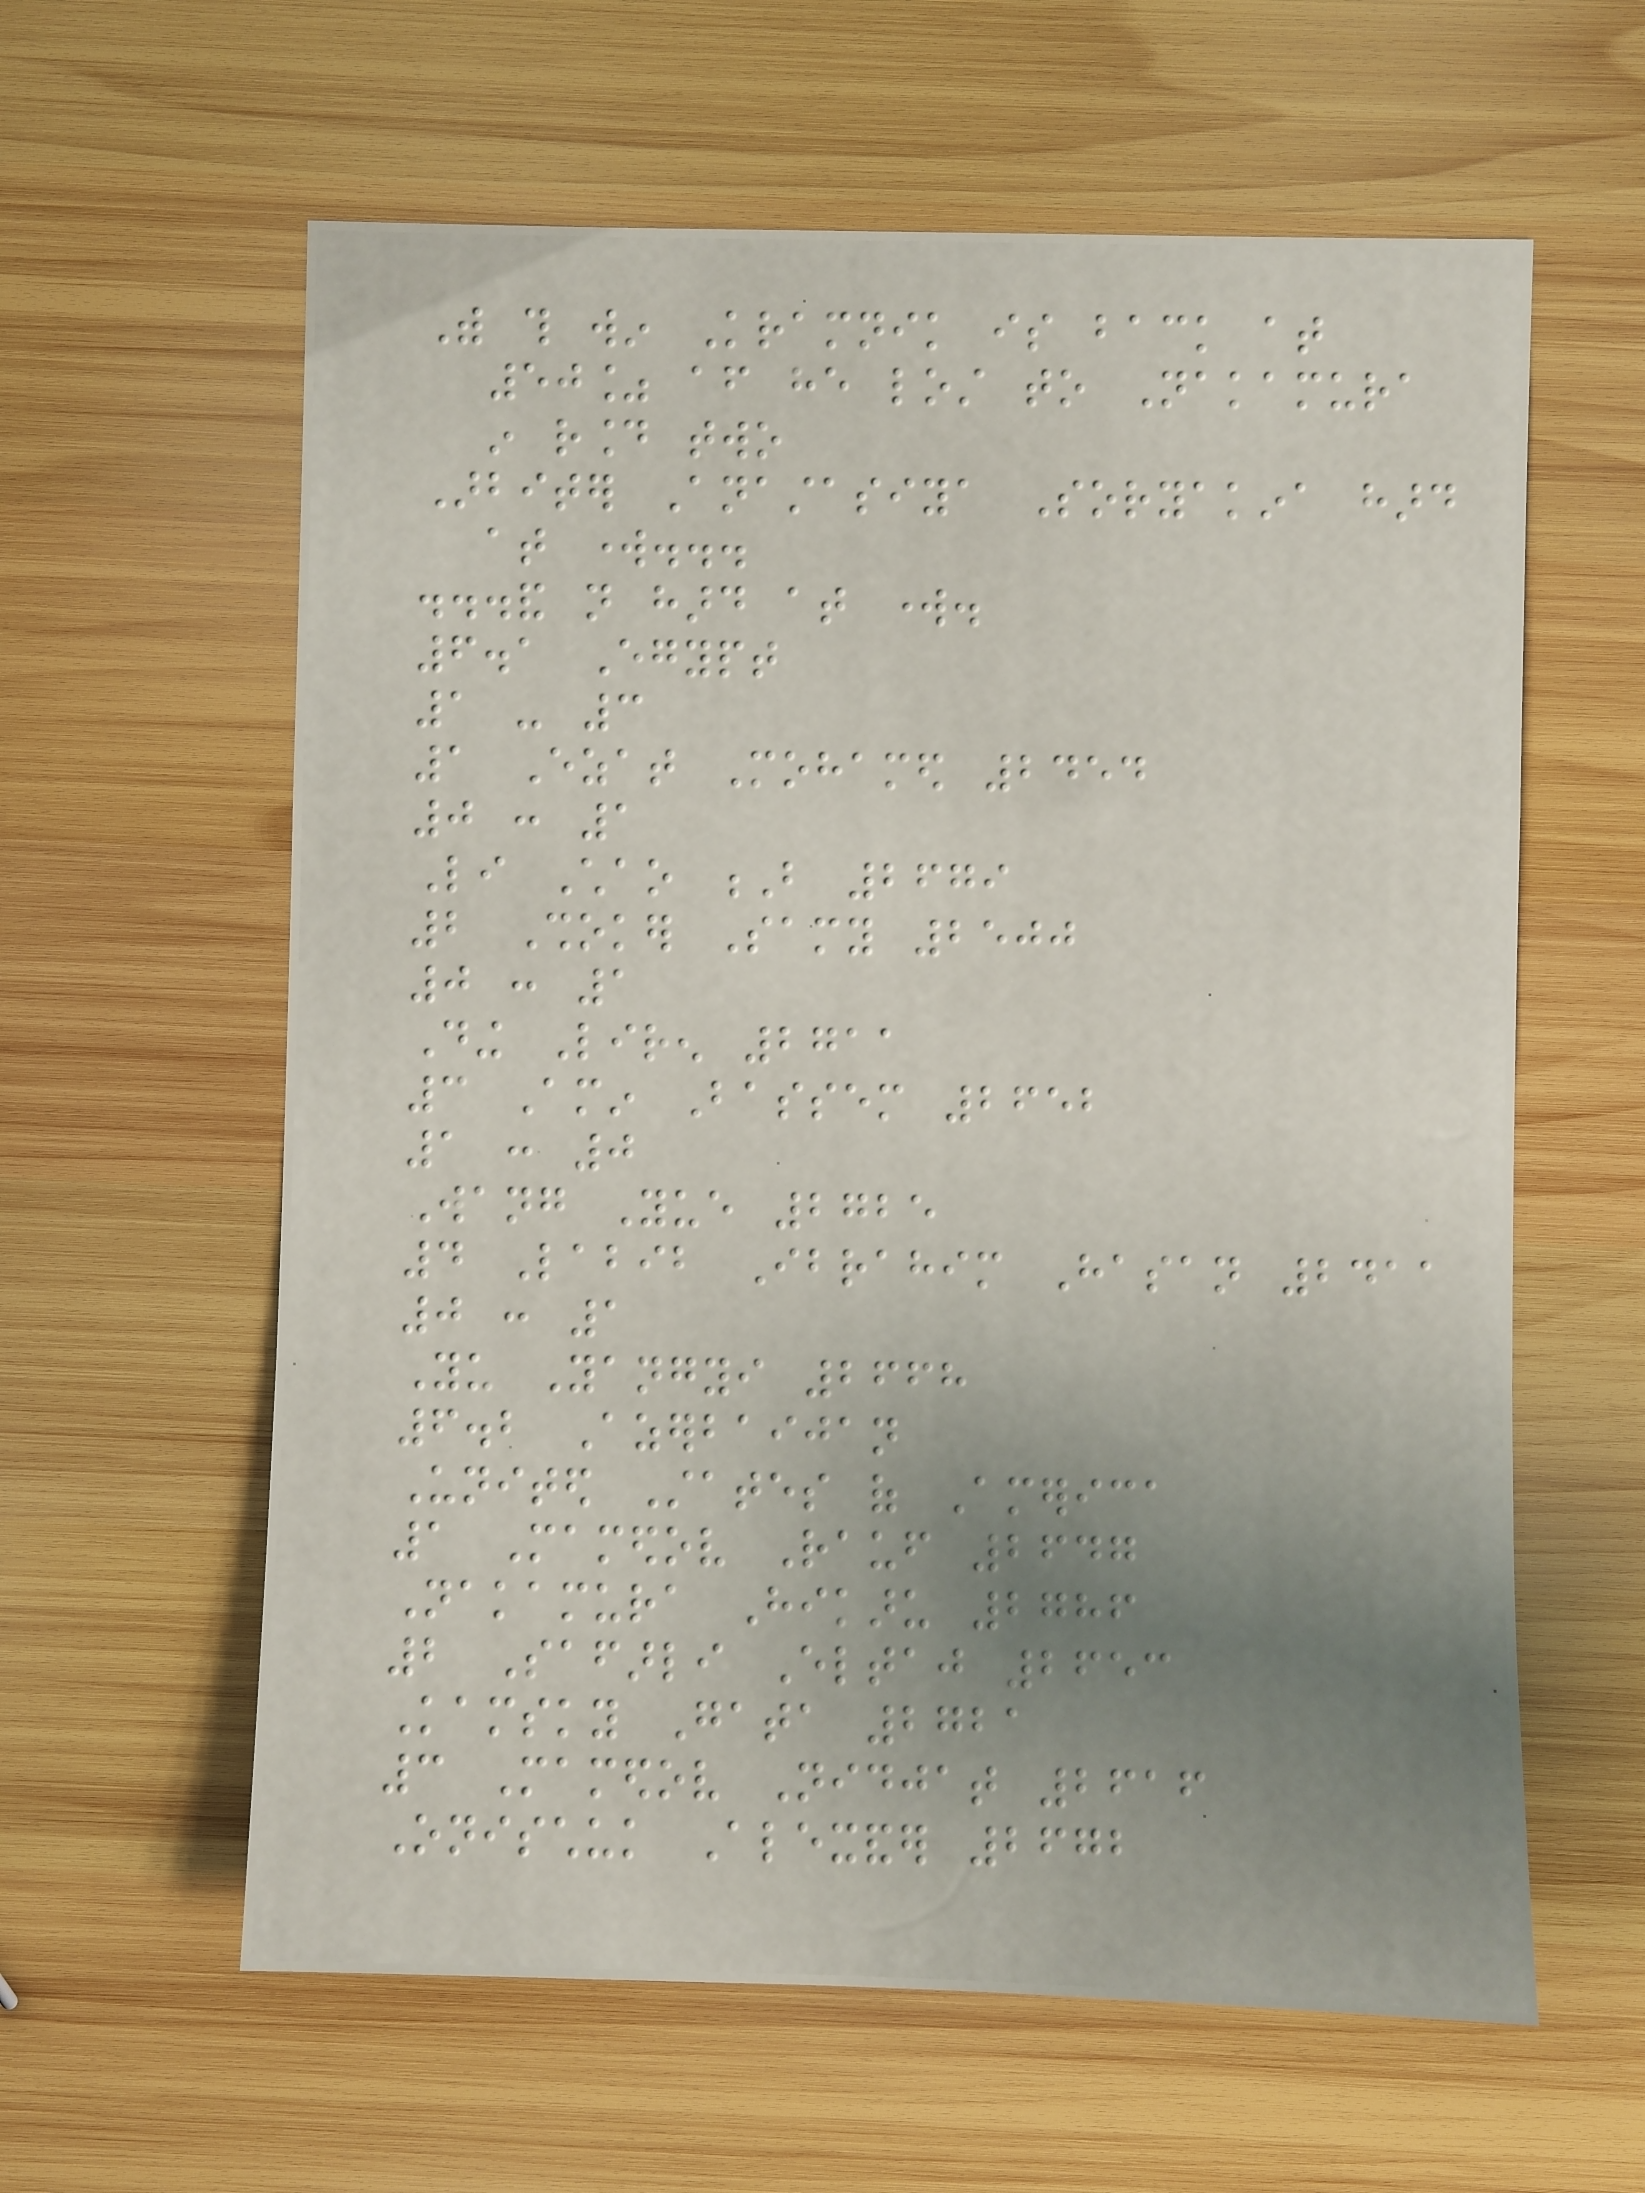With this win Kramnik is back at
50% after he lost to Nakamura
in round two
Arbiter Anastasiya Soryakina hard
at work...
...and not hard at work.
6.1 Egypt
1 - 3
1 Ezat Mohamed 2454
0 : 1
Li Chao B 2679
2 Shoker Samy 2500
0 : 1
Ding Liren 2711
3 Amin Bassem 2652
1 : 0
Wang Yue 2725
4 Labib Ibrahim Hasan 2411
0 : 1
Yu Yangyi 2668
6.2 Azerbaijan
United States of America
1 Mamedov Rauf 2647
Nakamura Hikaru 2786
2 Safarli Eltaj 2653
Kamsky Gata 2721
3 Mamedov Nidjat 2616
Onischuk Alexander 2672
